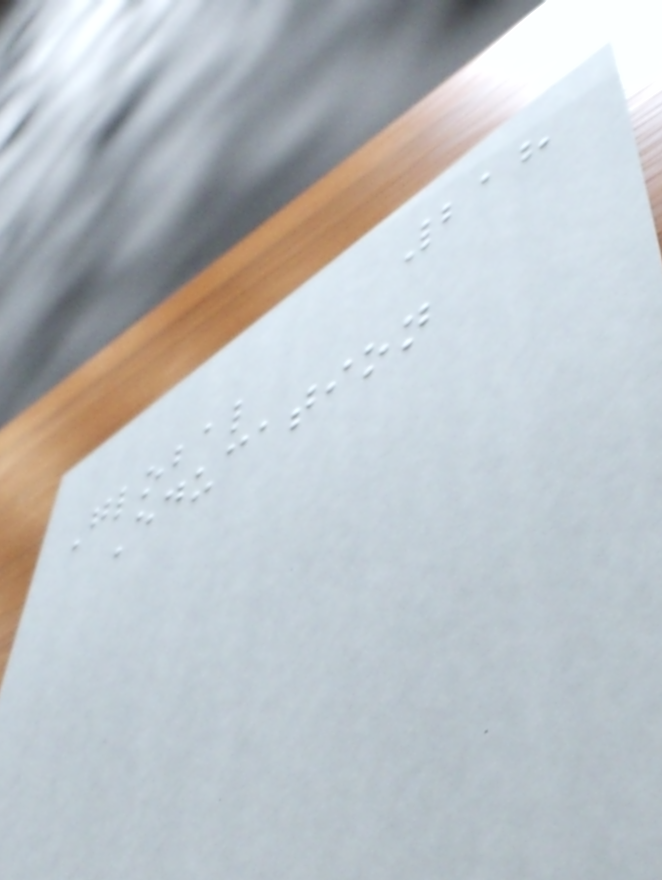218
Global
Education
